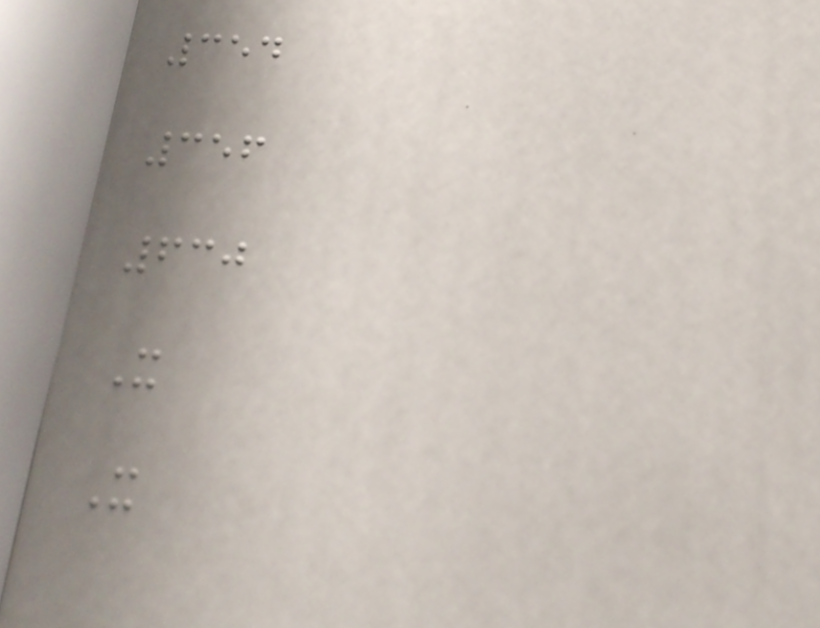354
356
630
X
X
